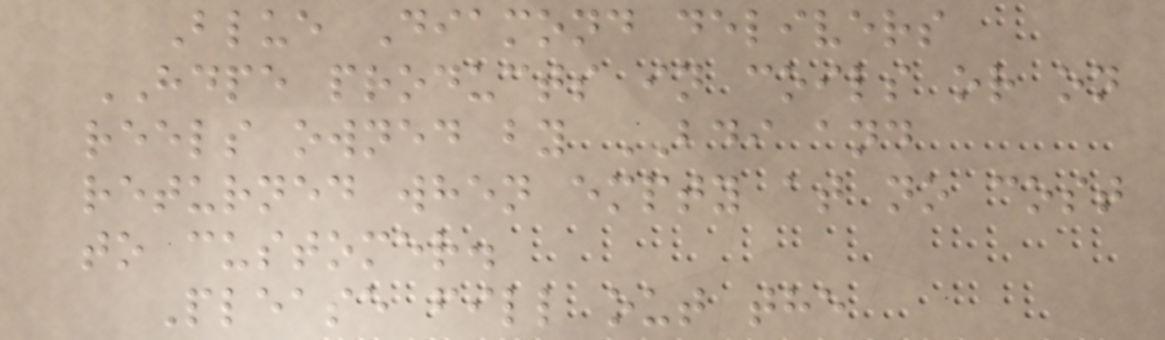Blue Diamond delivers
HDPE products in coils or on
reels owned by BDI and
returned when empty at no cost
to customer.
Please fill out the
